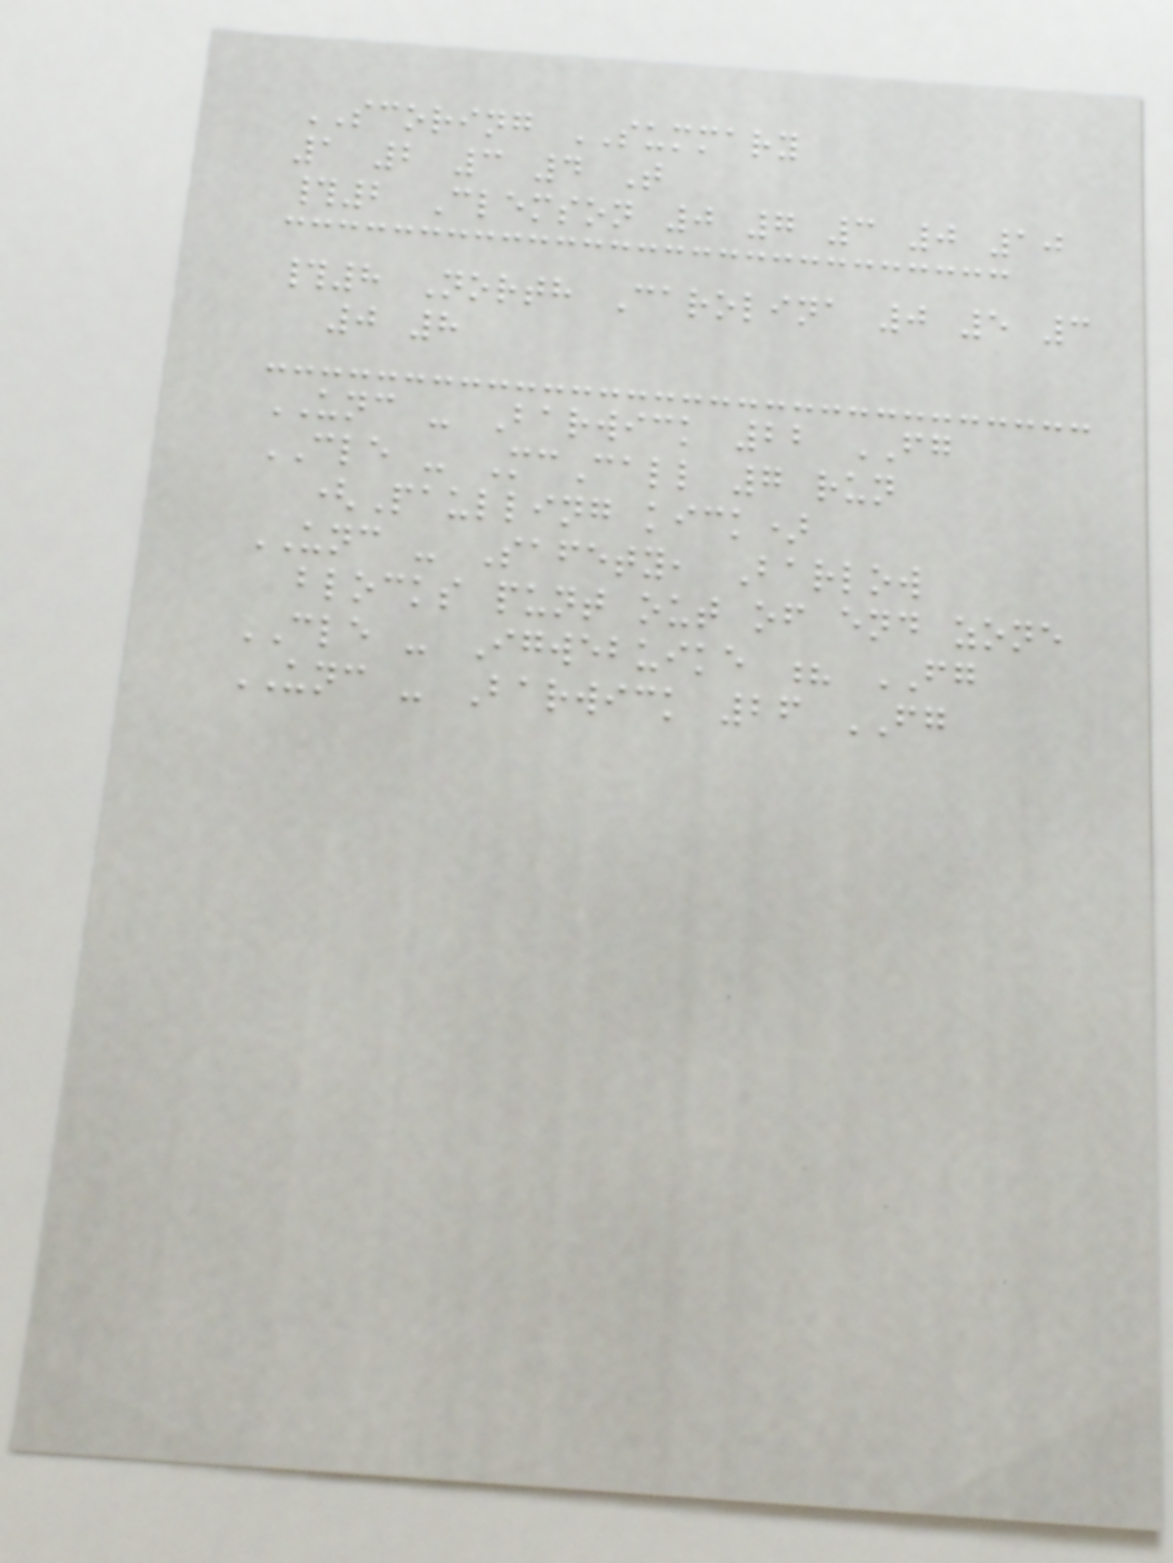SCORING SUMMARY
1 2 3 4 T
#2 Clemson 0 7 3 0 10
#8 North Carolina 0 5 3
0 8
UNC - Barwick 22 FG
CLE - McCall 7 run
(Paulling kick)
UNC - Safety, Barlow
blocks punt out of end zone
CLE - Igwebuike ? FG
UNC - Barwick 26 FG
